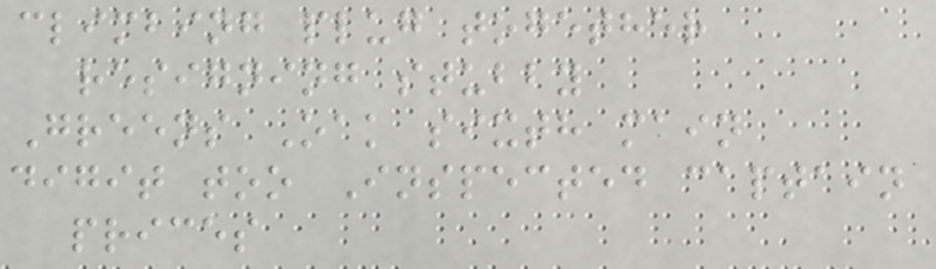climbing plug together
resigning stubby
Greens Oak sixth main
digit too Inspected captain
prices
